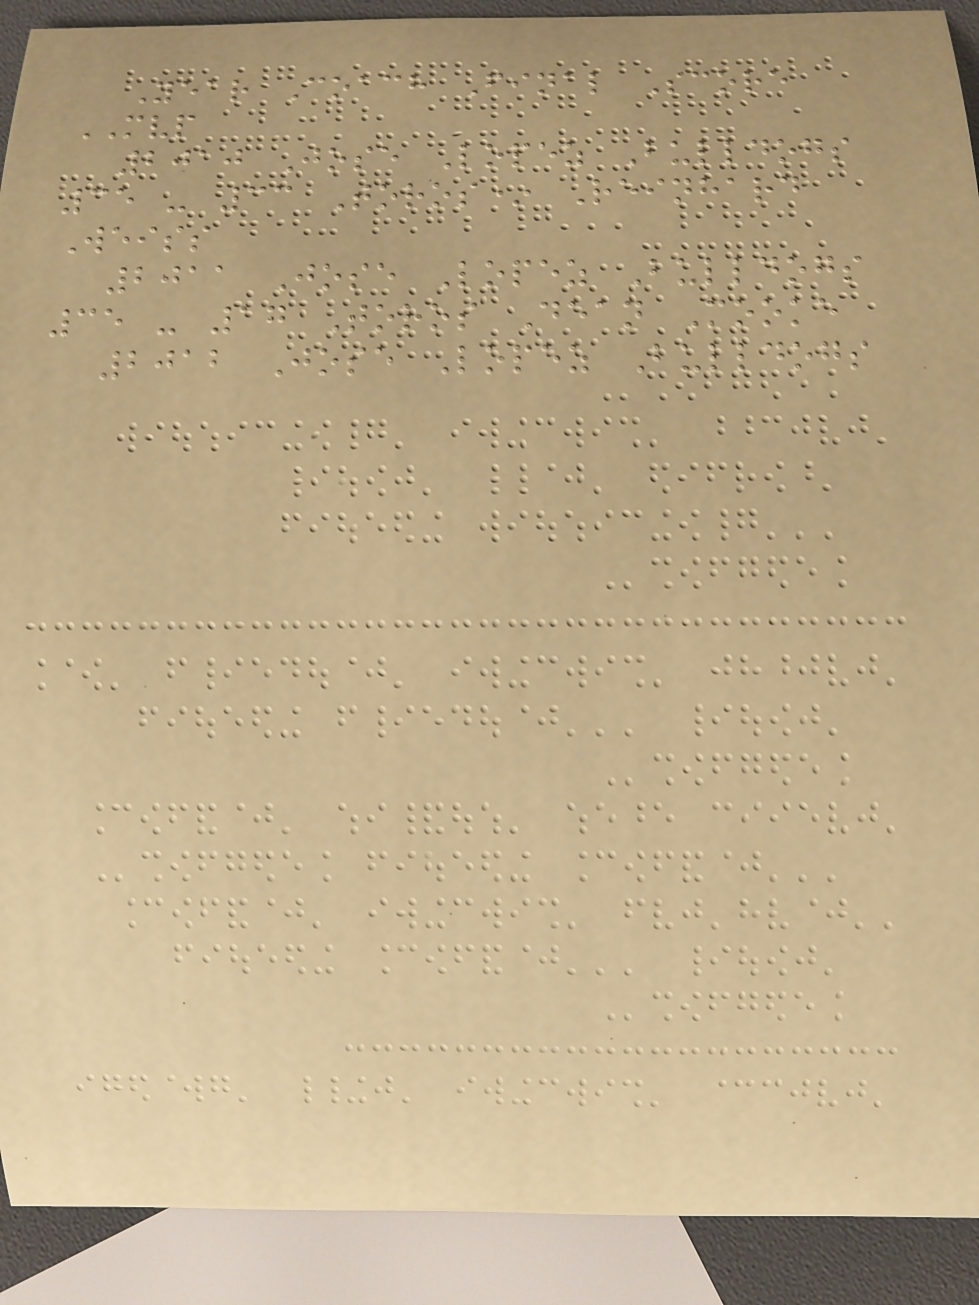Year Coach Final Score
MVP
2010 Jose Lopez Bulldogs
35 - 33 Toros* Reinhard
Weiss
2011 Jose Lopez Bulldogs
35 - 17 Toros Dean Mooke
2012 Jose Lopez Bulldogs
